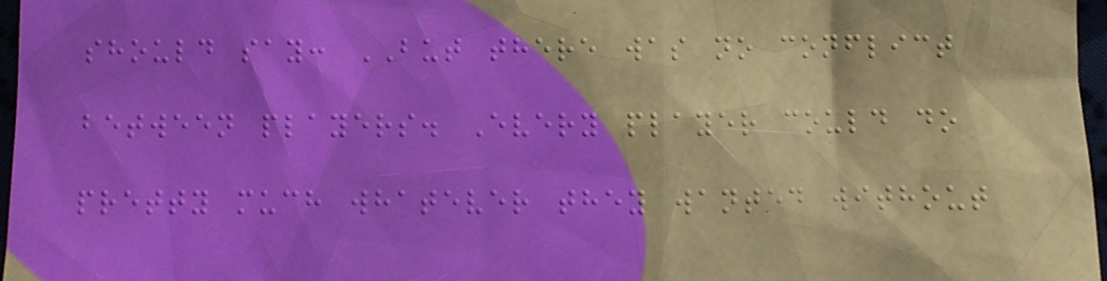should say: BUT there was no conflict
between players. Every player could do
pretty much whatever they wanted without
